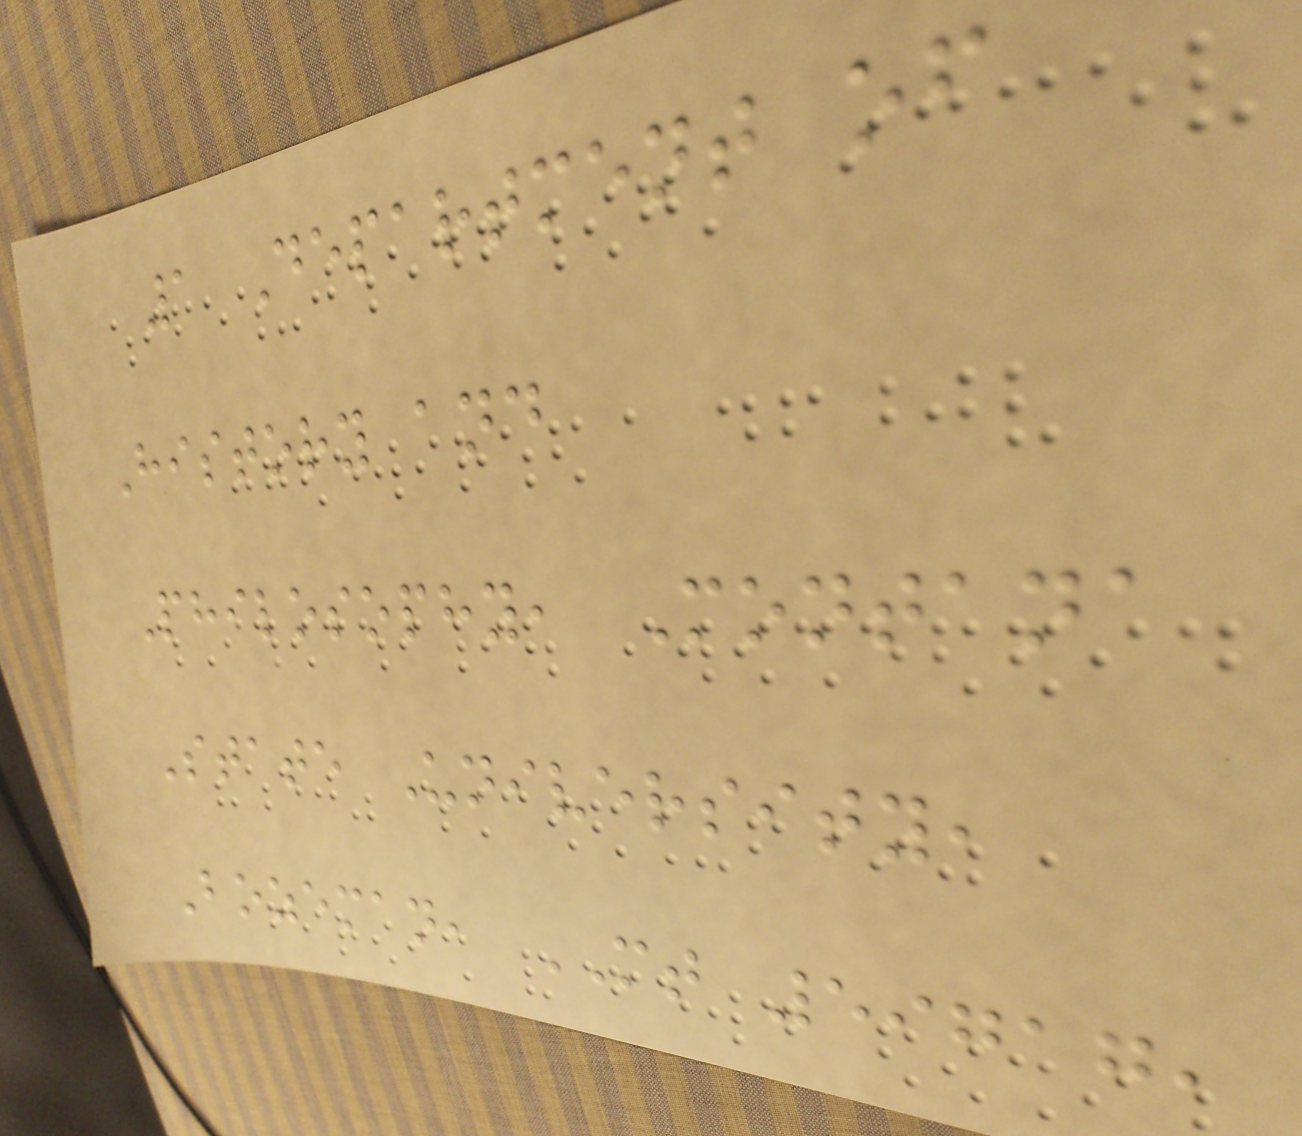1 Department of
History and
Philosophy, Montana
State University,
Bozeman, MT 59717,
